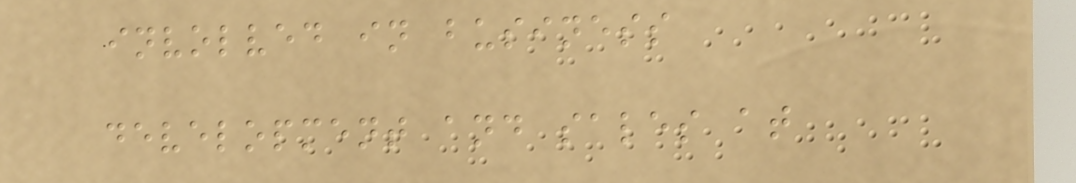involved in business
development and sales at
